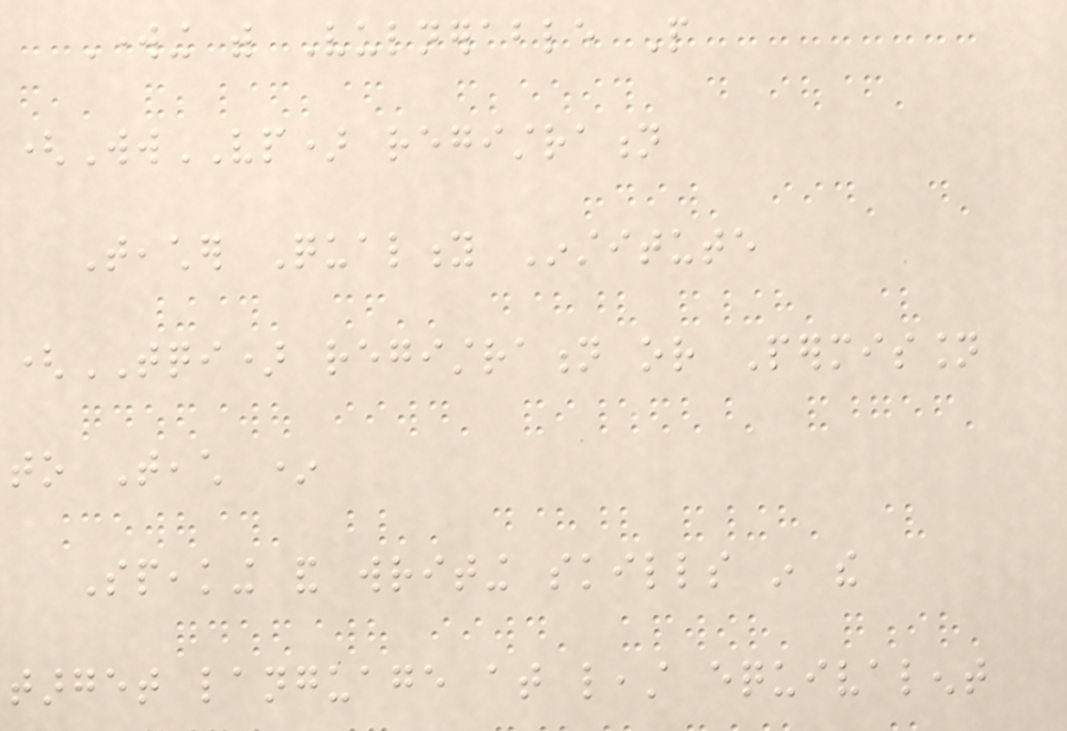Working with Vulnerable People
(WwVP) registration
Teacher Quality Institute
(TQI) registration or Permission
to Teach *
Speaking and writing skills in the
target language at least equivalent
